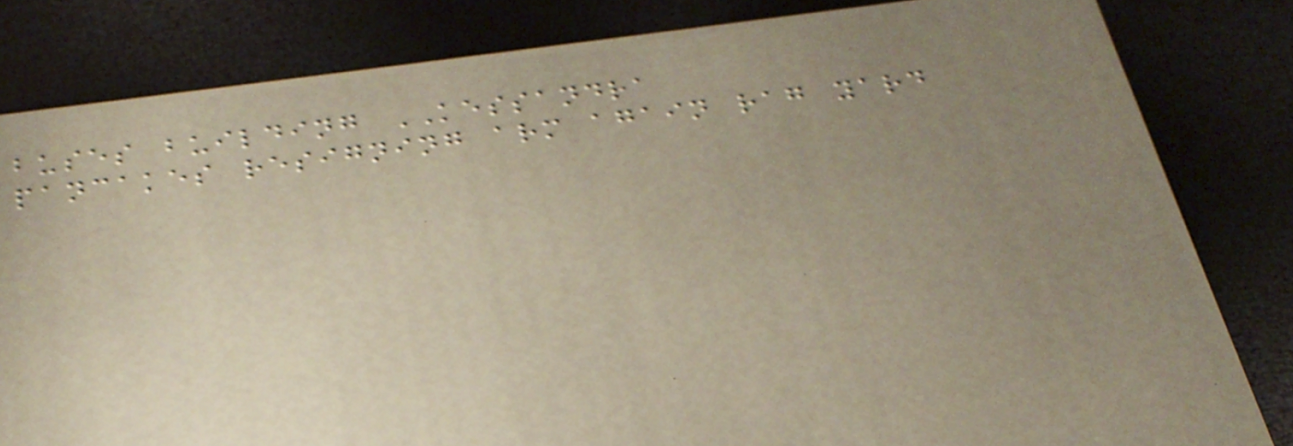buses building KESSANDRA
pancakes resigning arm again rag yard
